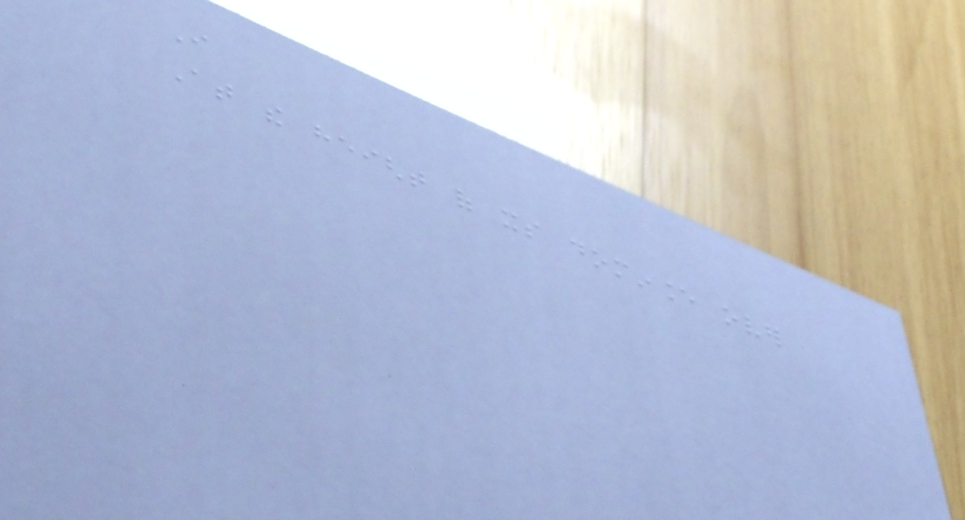I
At the height of its dominance over
